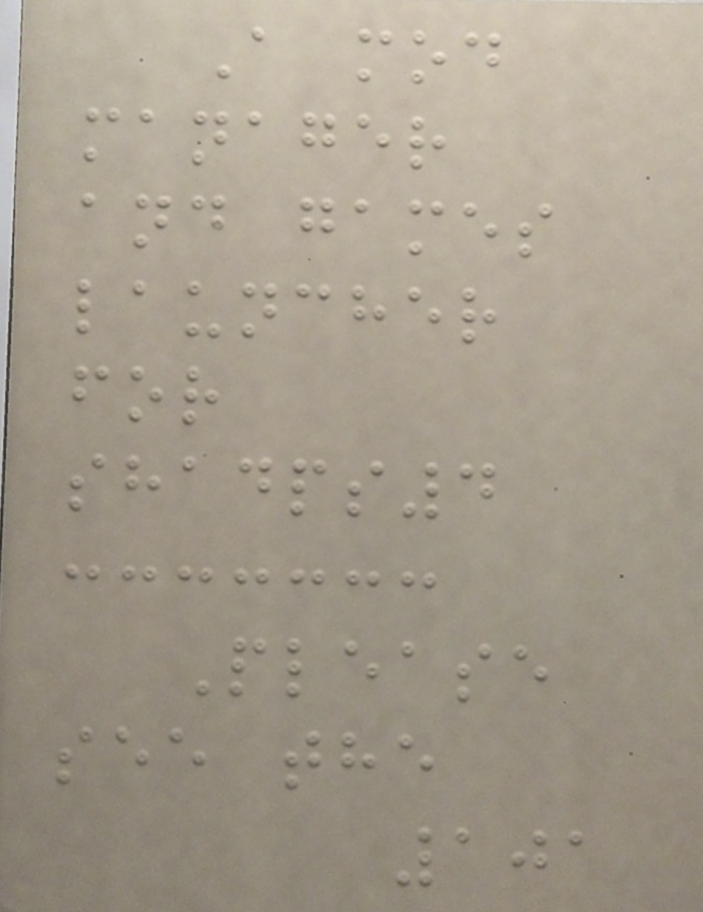A mod
manager
and games
launcher
for
shadps4
Please
see the
101
